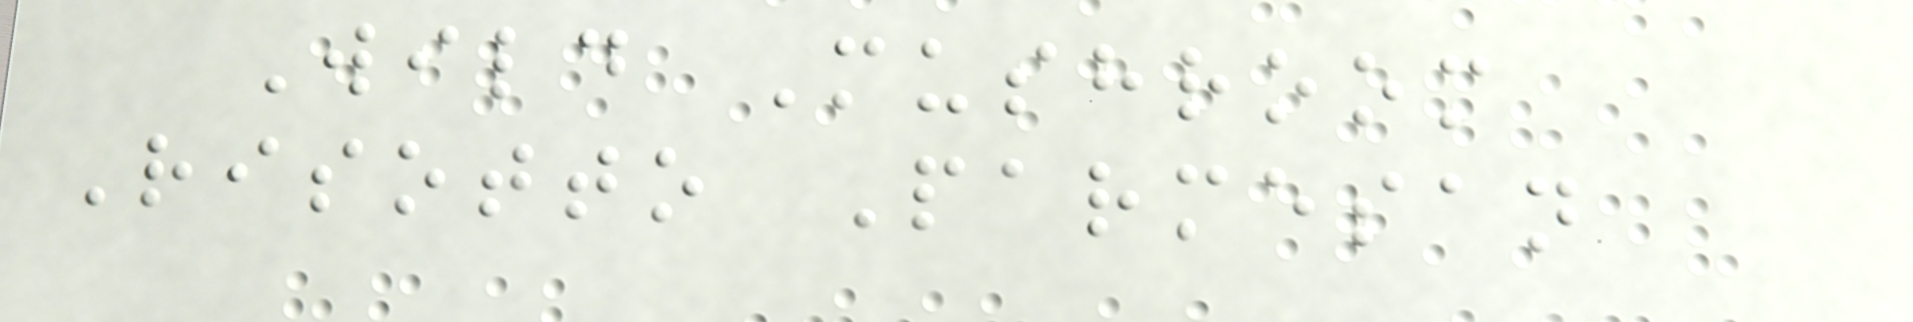Wild Mushroom
Risotto Parmesan
